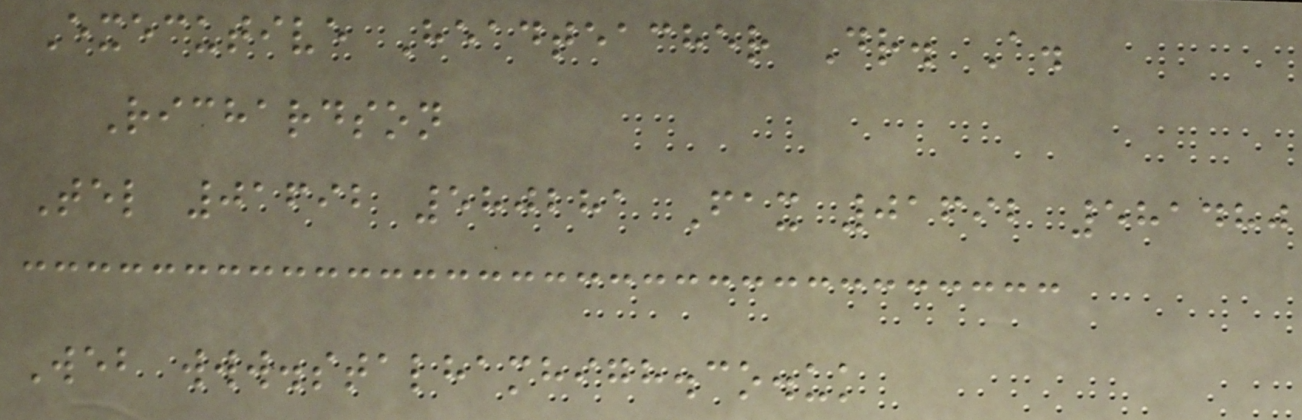Executive Headteacher Dr. A.
Richardson
Tel 01692 580281 Fax 01692 581480
Web www.stalhamhigh.co.uk
